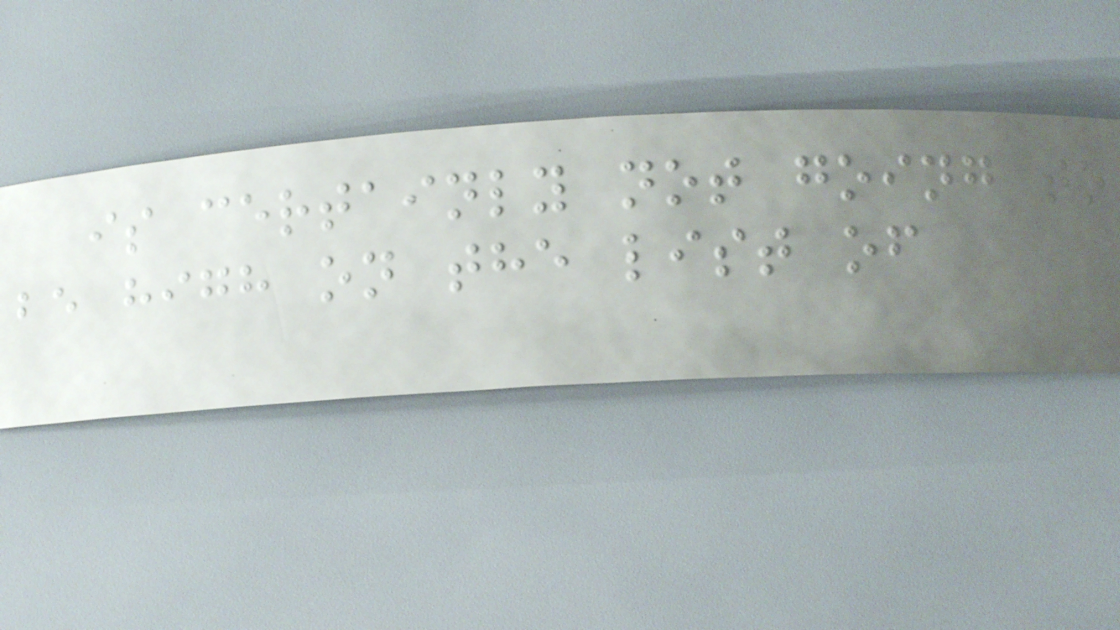is certainly not going to
be high on the list of
